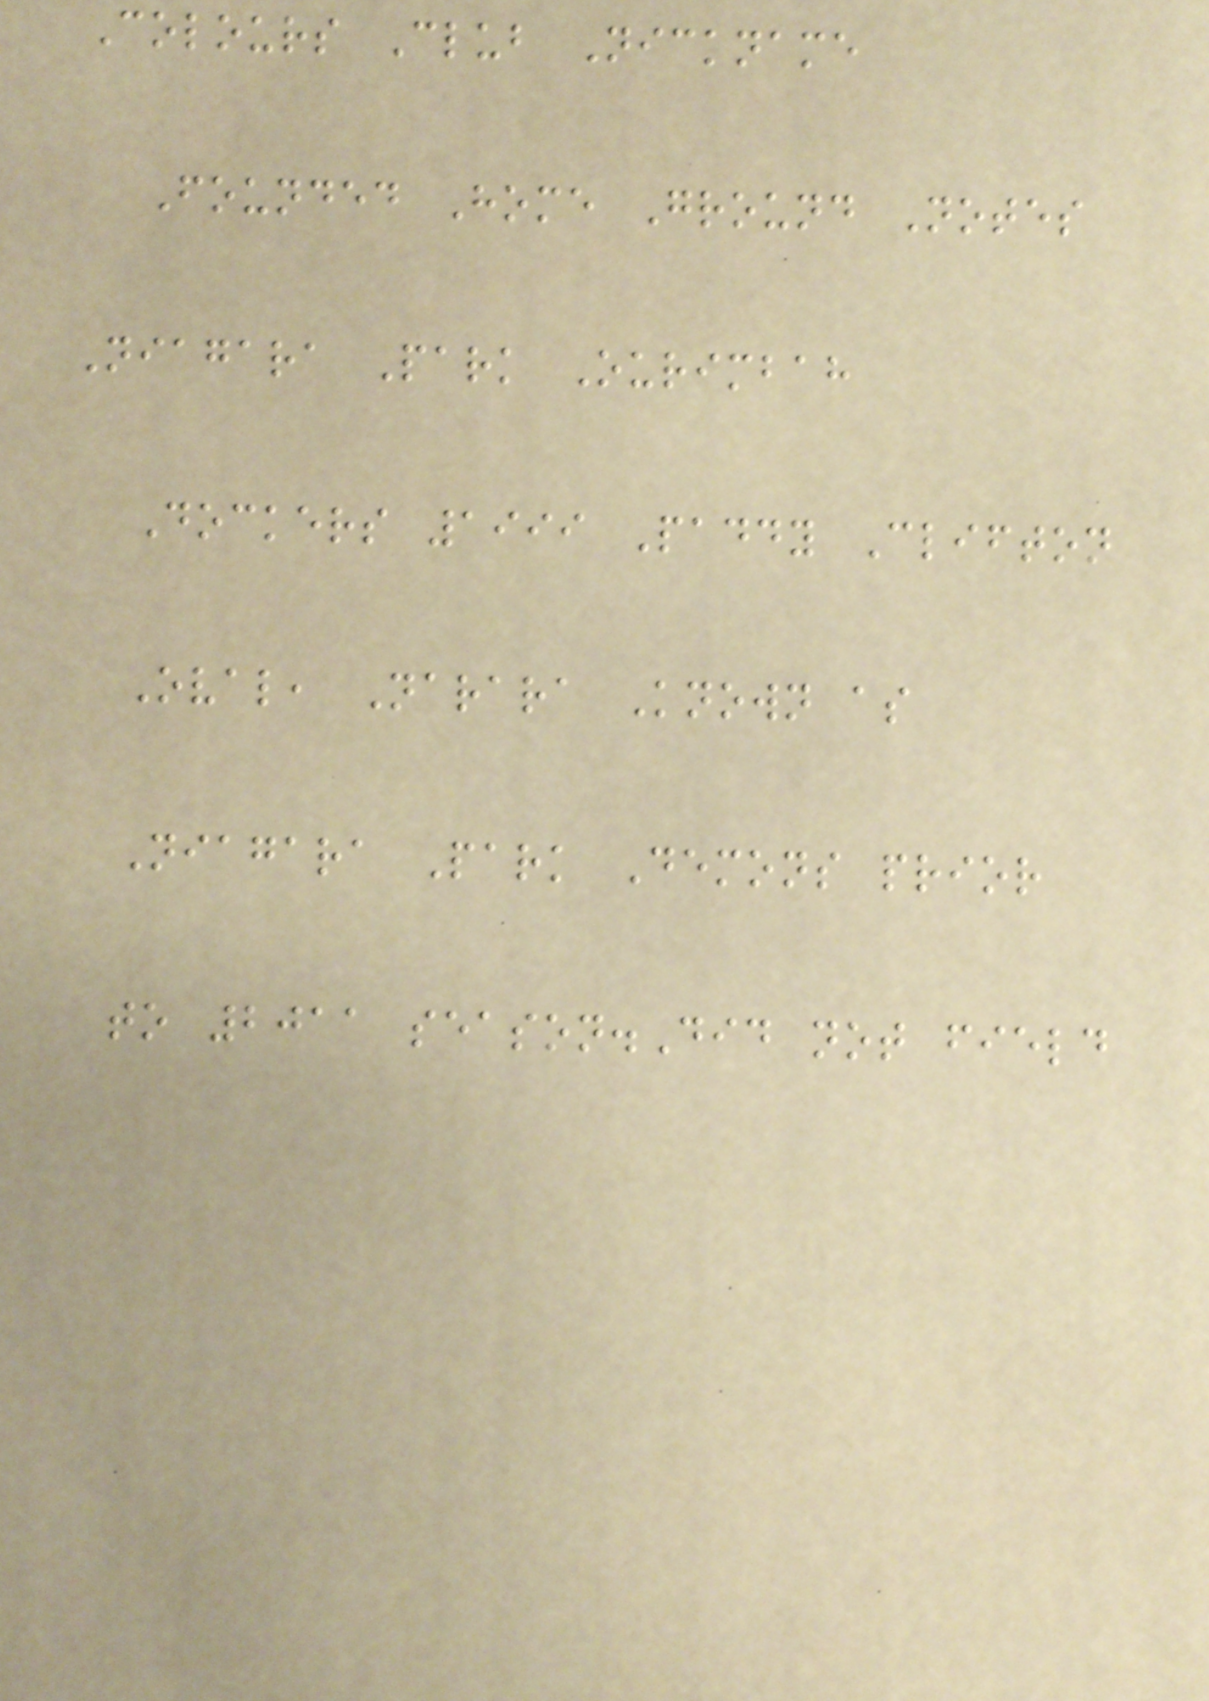Colours Club Nickname
Founded Home Ground Notes
Niagara Park Ourimbah
Dockers 1999 Paddy Clifton
Oval, Narara Known as
Niagara Park Demons prior
to 2011 season.Did not field
